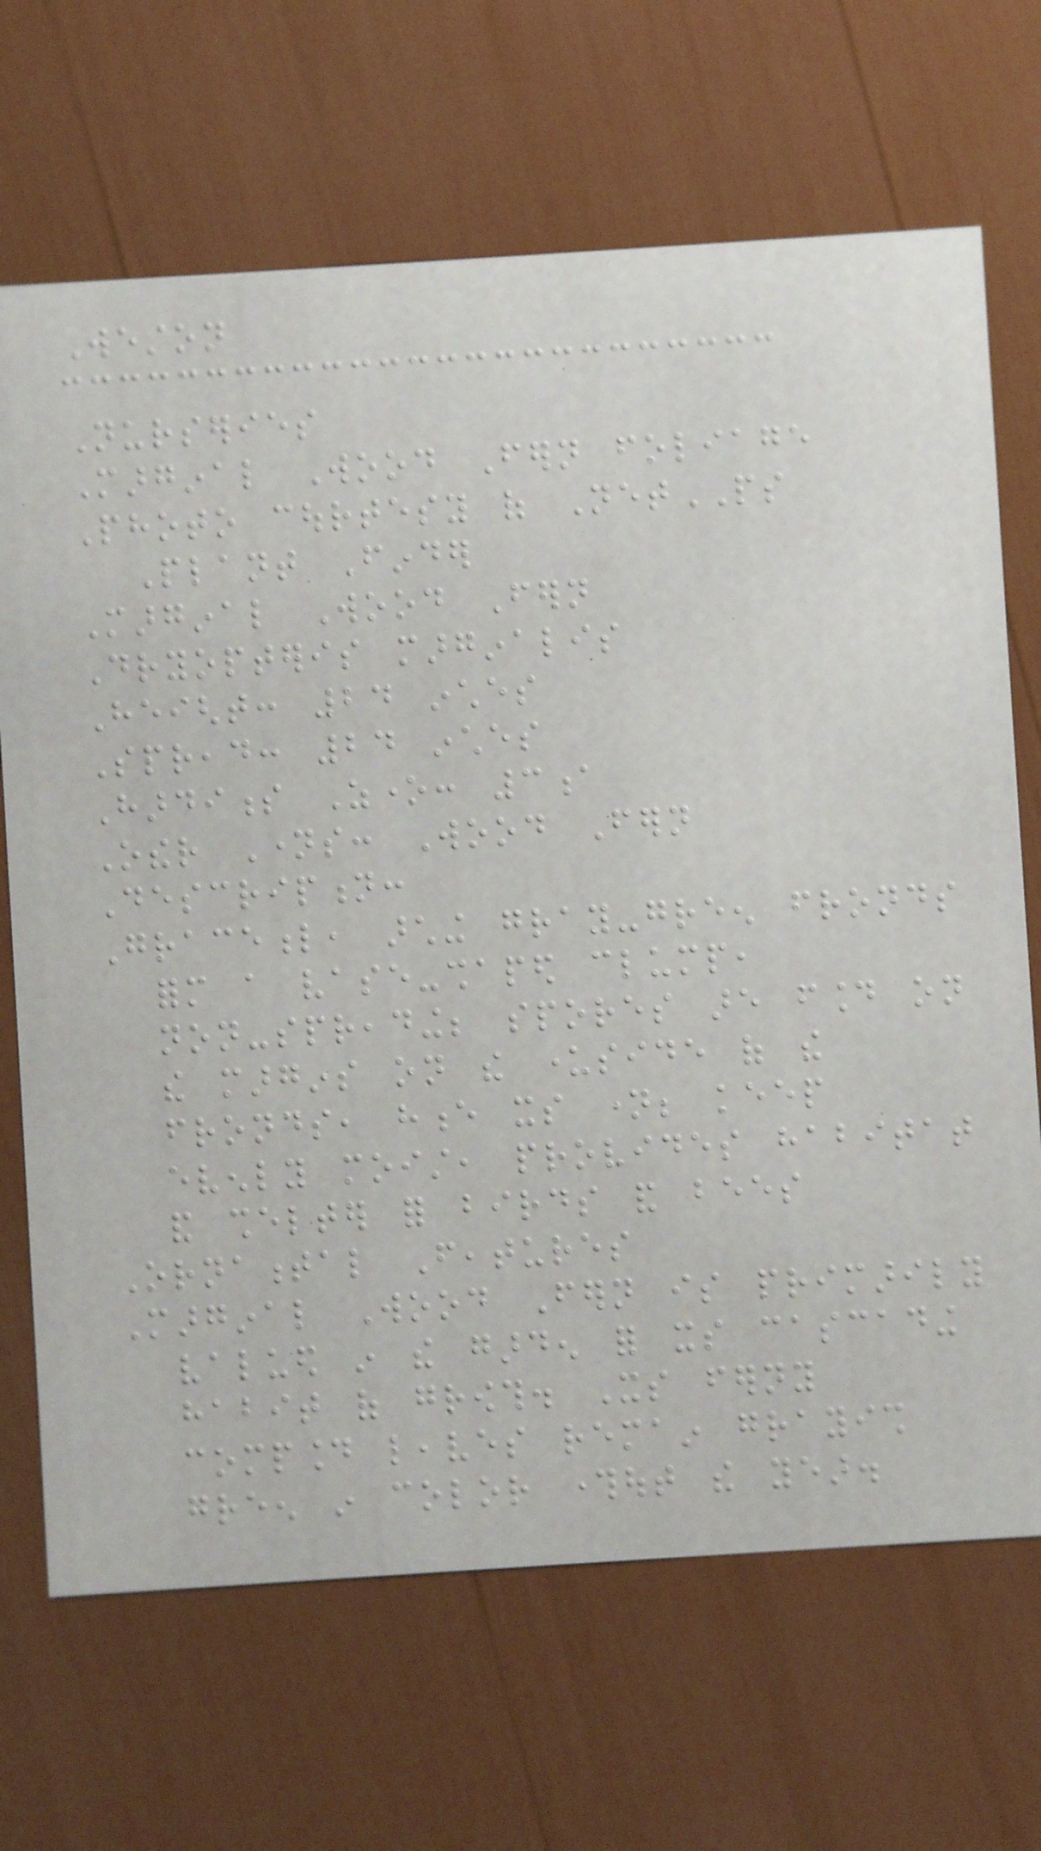Weston
Nurseries
Marginal Wood Fern foliage
Photo courtesy of NetPS
Plant Finder
Marginal Wood Fern
Dryopteris marginalis
Height: 24 inches
Spread: 24 inches
Hardiness Zone: 3a
Other Names: Wood Fern
Description:
Graceful, arching gray-green fronds
form a vase-shaped clump,
non-spreading; spores are found on
the margins on the underside of the
fronds, hence its name; keep
evenly moist, provides habitat
and shelter for birds and bees
Ornamental Features
Marginal Wood Fern is primarily
valued in the garden for its cascading
habit of growth. Its ferny
compound leaves remain grayish
green in color throughout the year.
